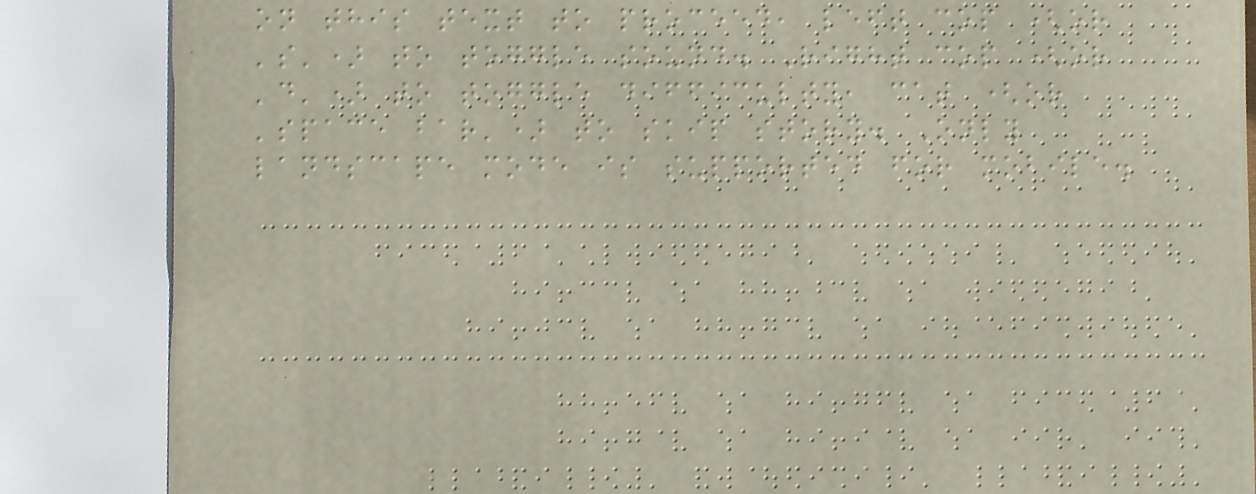on this text to proceed, left cop (or
's') to toggle sound. Right cop (or
'd') to toggle difficulty, cat (or
'space bar') to skip story. Only
landscape mode is supported for mobile.
